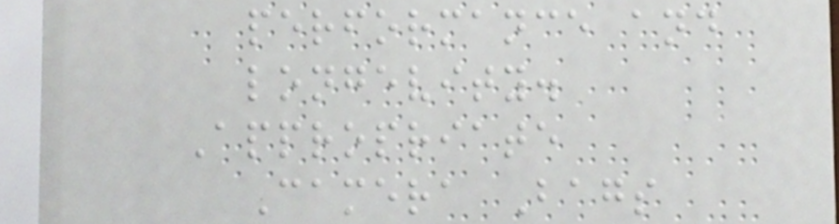performance and
longevity.
Appropriate
Camera Bags
